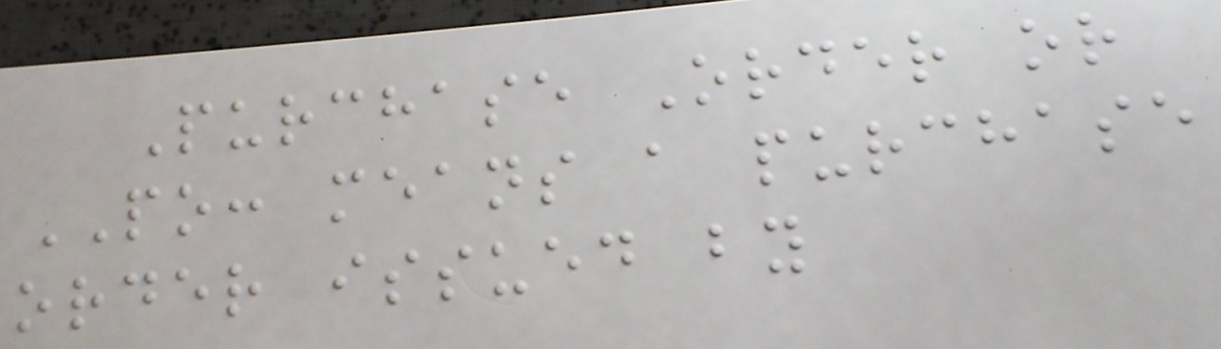Purchase Order or
PO: means a purchase
order issued by
